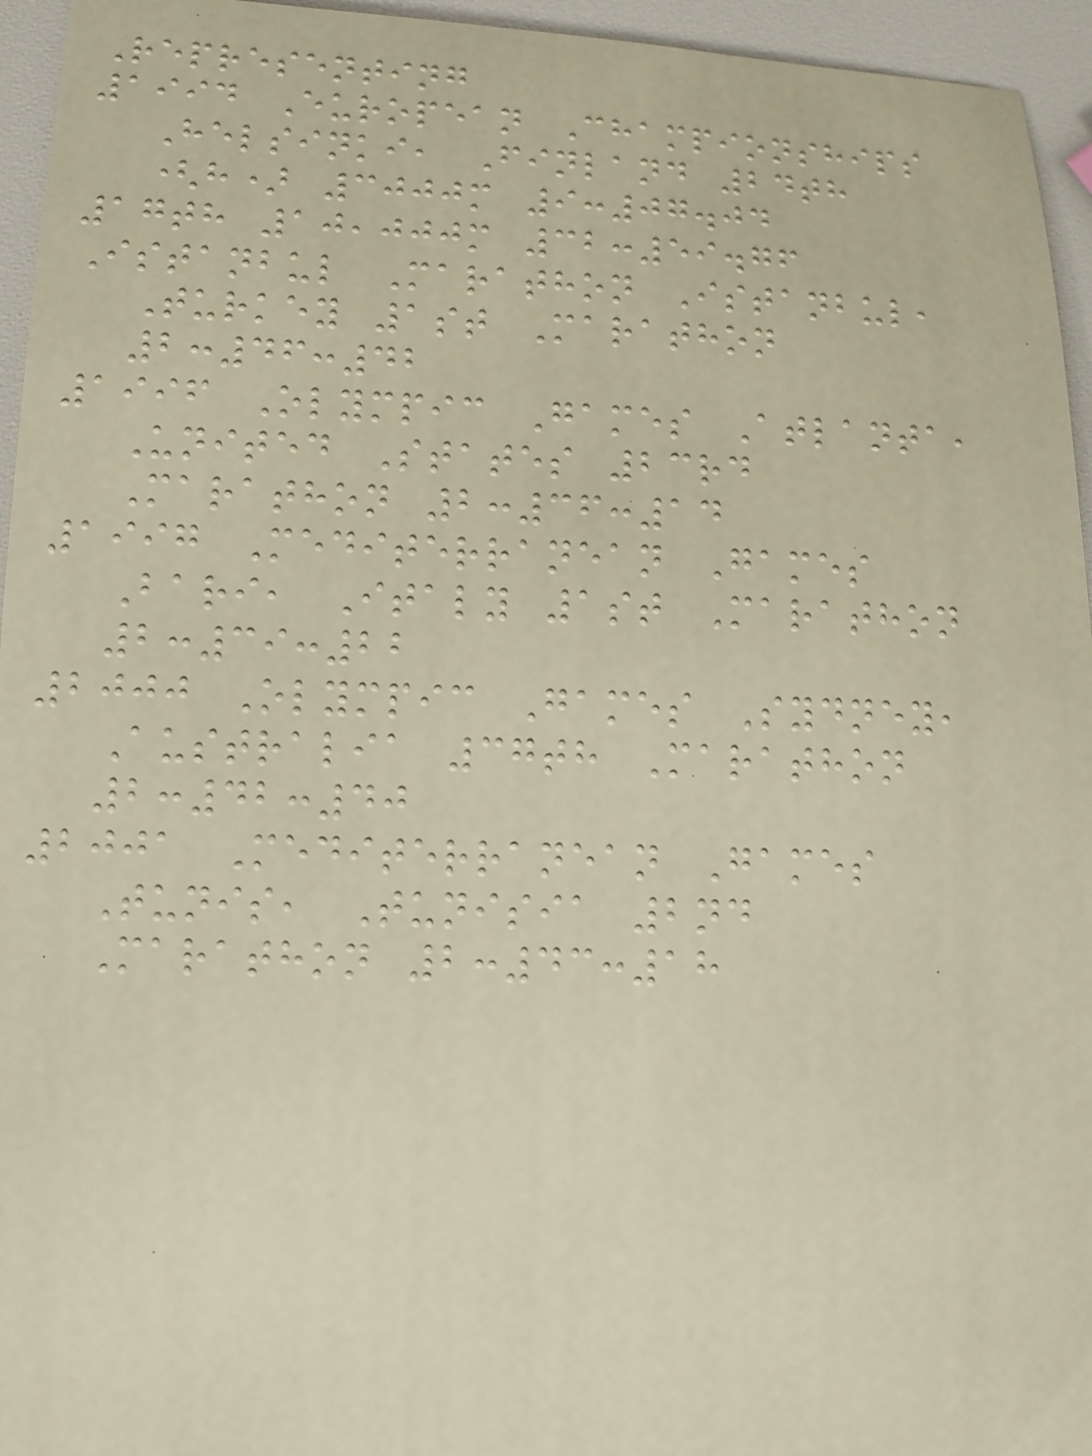Representing
1994 European Championships
Helsinki, Finland 24th
(h) 3000m 9:07.04
17th 10,000m 32:59.76
Istanbul Marathon Istanbul,
Turkey 1st Marathon
2:46:42
1996 Olympic Games Atlanta,
United States 23rd
Marathon 2:36:14
1997 Mediterranean Games
Bari, Italy 1st Marathon
2:39:22
2000 Olympic Games Sydney,
Australia 37th Marathon
2:42:40
2001 Mediterranean Games
Tunis, Tunisia 2nd
Marathon 2:43:18
